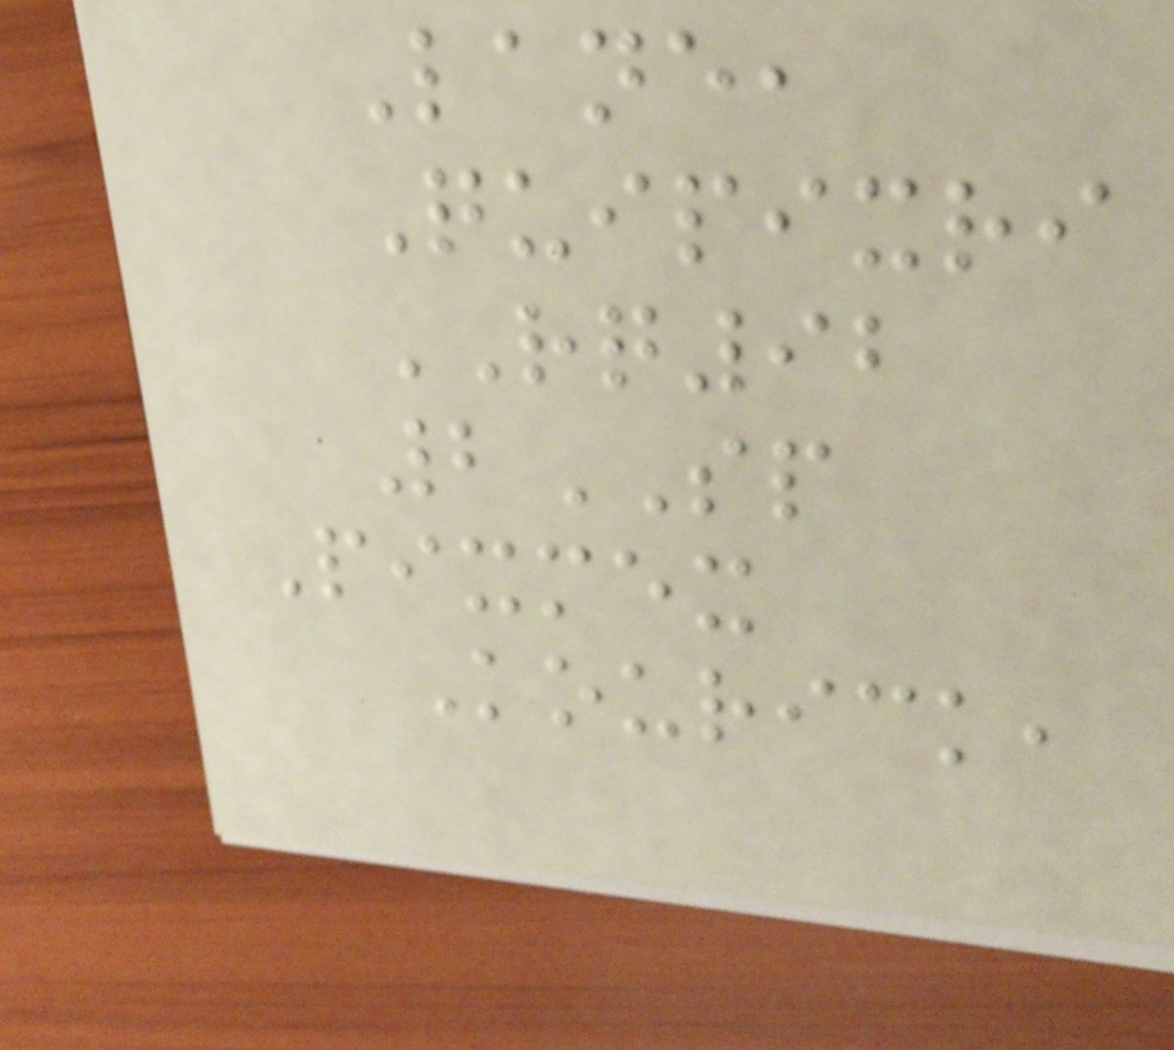Lane,
Quipixri
RQ92
2SP
Pixmex
Kourick,
